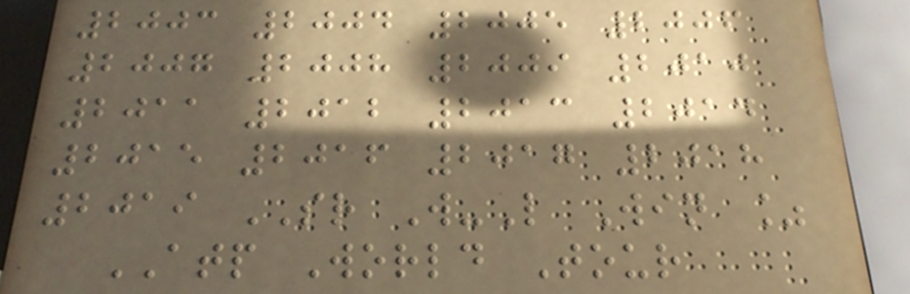2003 2004 2005 2006
2007 2008 2009 2010
2011 2012 2013 2014
2015 2016 2017 2018
2019 SR W-L Win %
ATP World Tour
